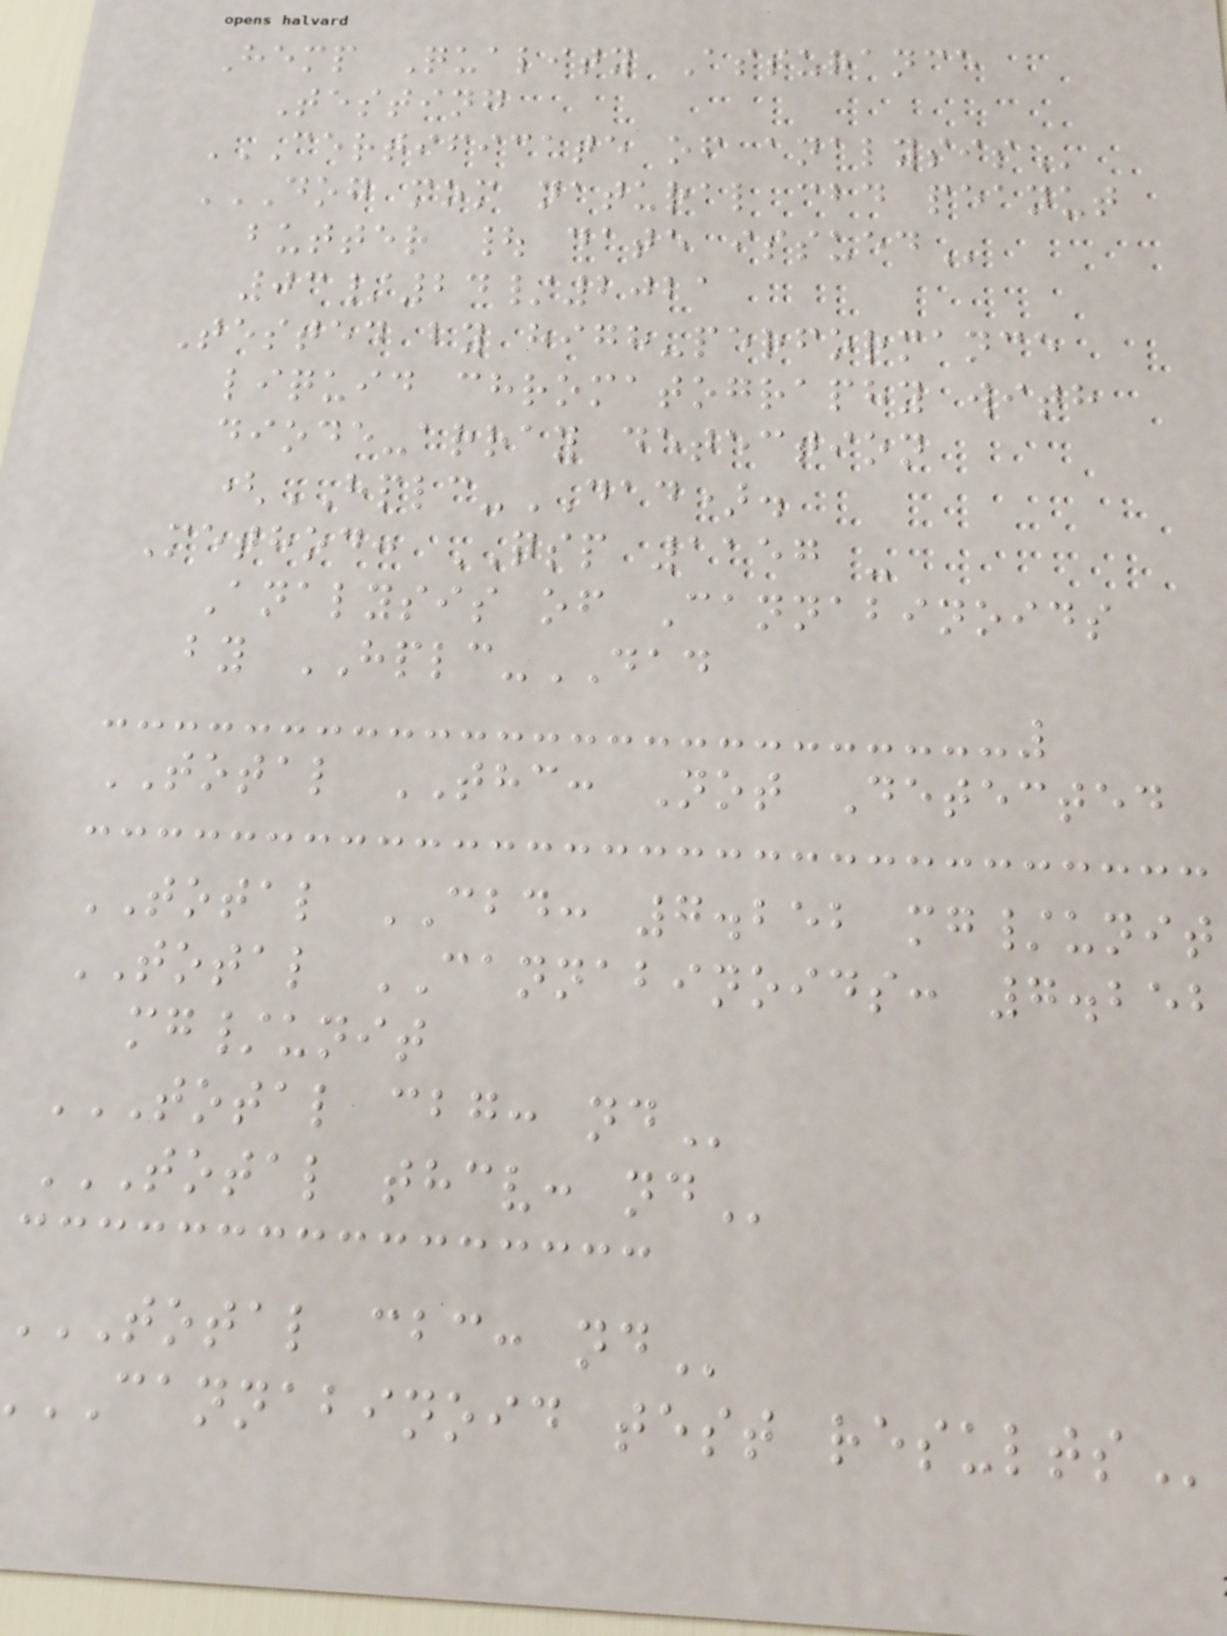Hemp Quality Assurance
Testing
CERTIFICATE OF ANALYSIS
DOG MOM NATURAL CBD PEANUT
butter | date
03/24/2021
Tested by high-performance
liquid chromatography with
diode-array detection
(HPLC-DAD).
Method: QSP 1157 -
Analysis of Cannabinoids
by HPLC-DAD
TOTAL THC: Not Detected
TOTAL CBD: 7.252 mg/unit
TOTAL CANNABINOIDS: 7.252
mg/unit
TOTAL CBG: ND
TOTAL THCV: ND
TOTAL CBC: ND
CANNABINOID test
